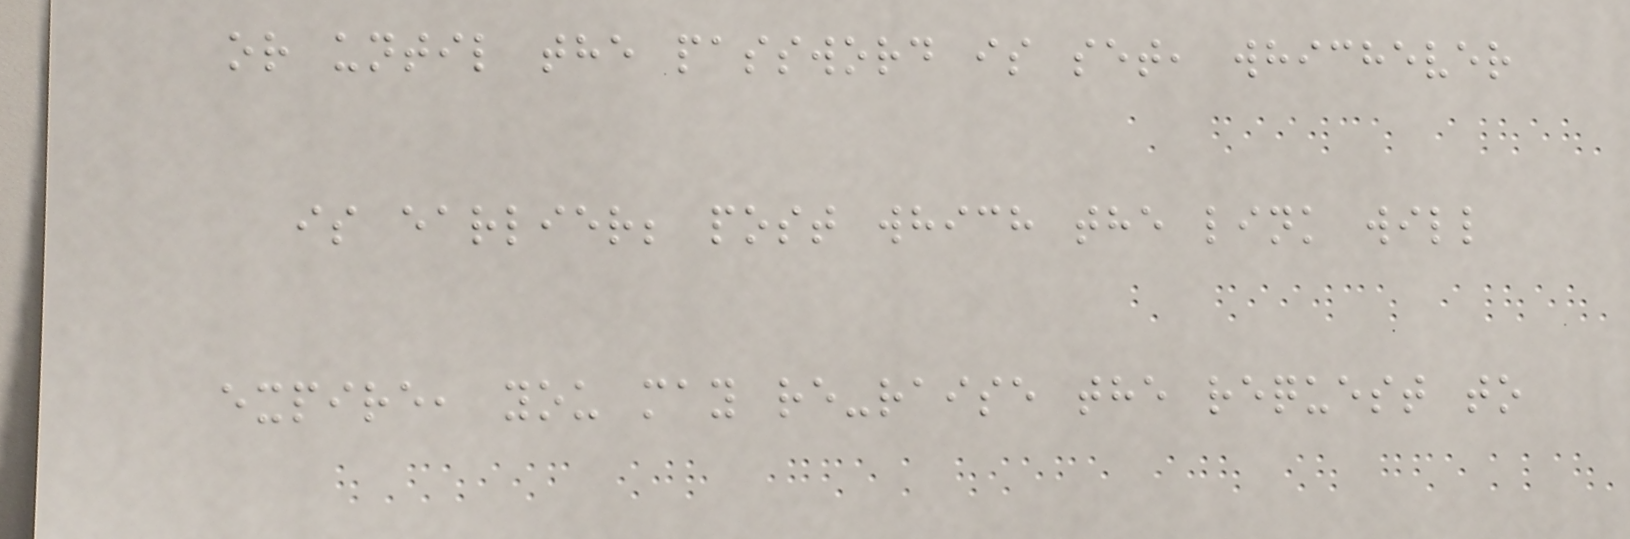or until the password is set, whichever
is earlier; post which the link will
expire, you may re-raise the request to
